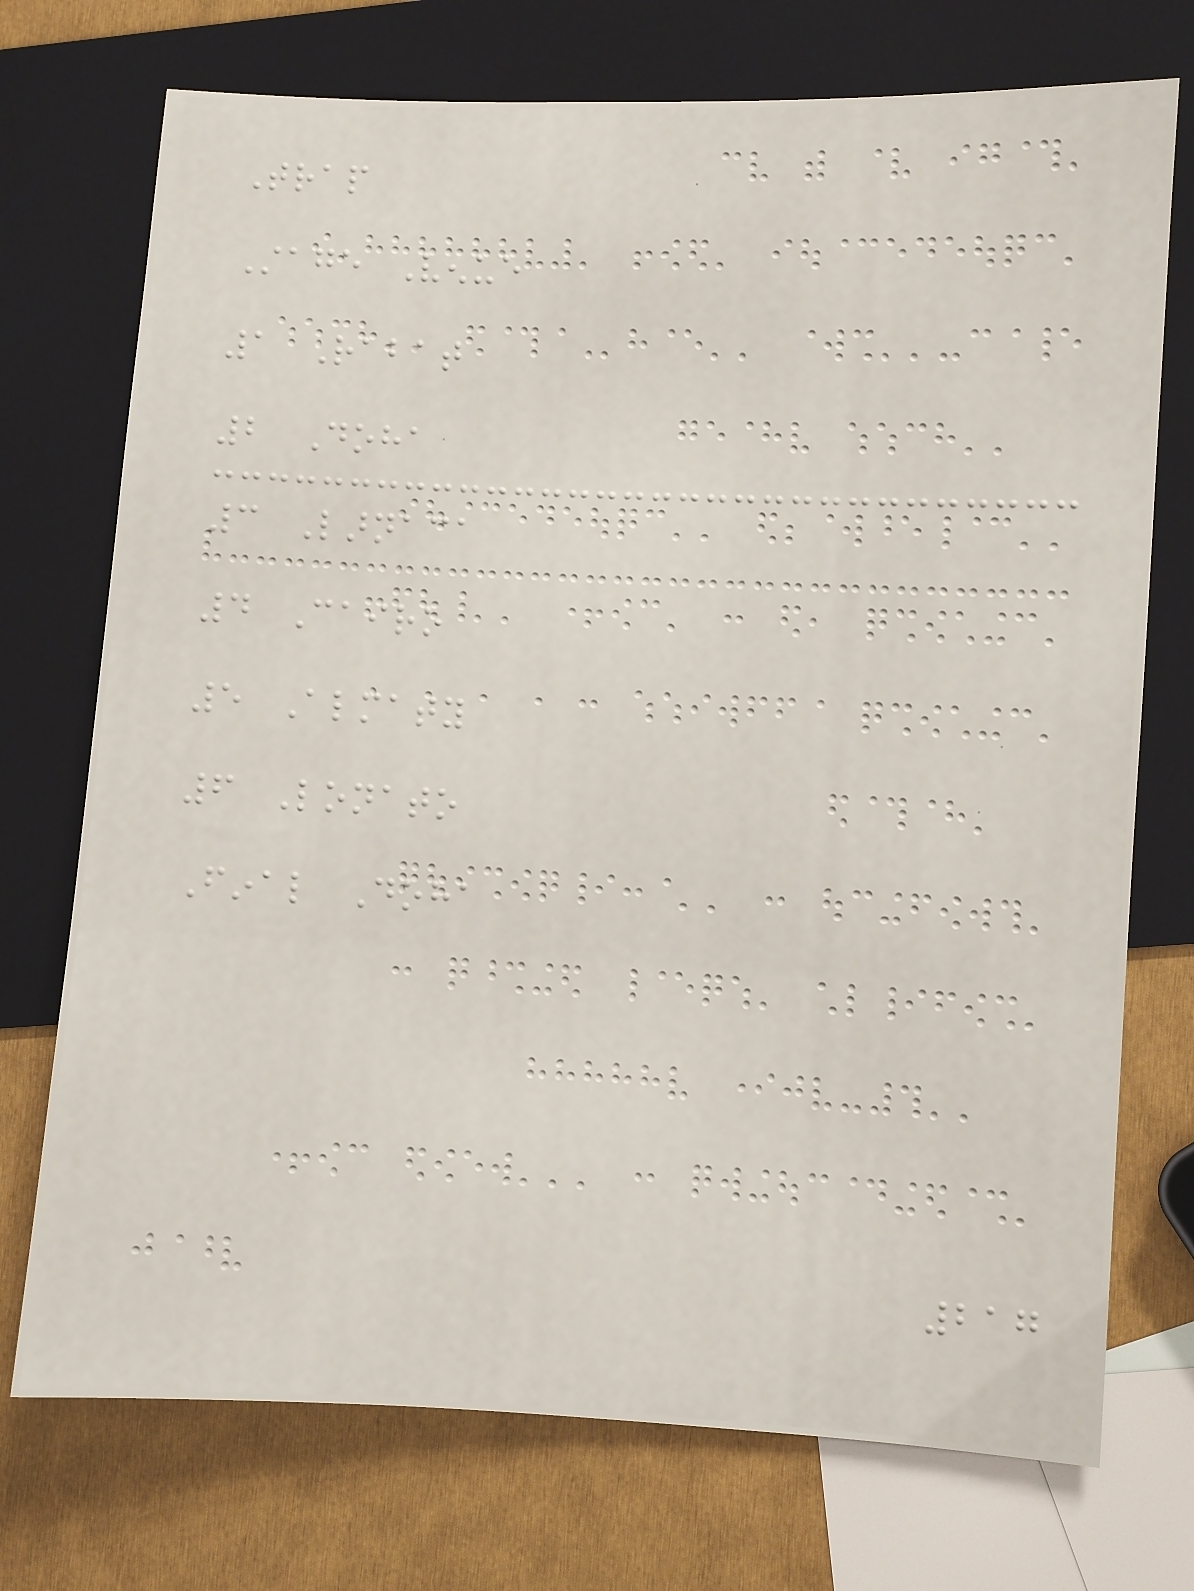Trap
Stage Venue
1 Rabat
2 Doha
3 Larnaca
4 Cairo
5 Almaty
6 Lonato
Final Doha
217
